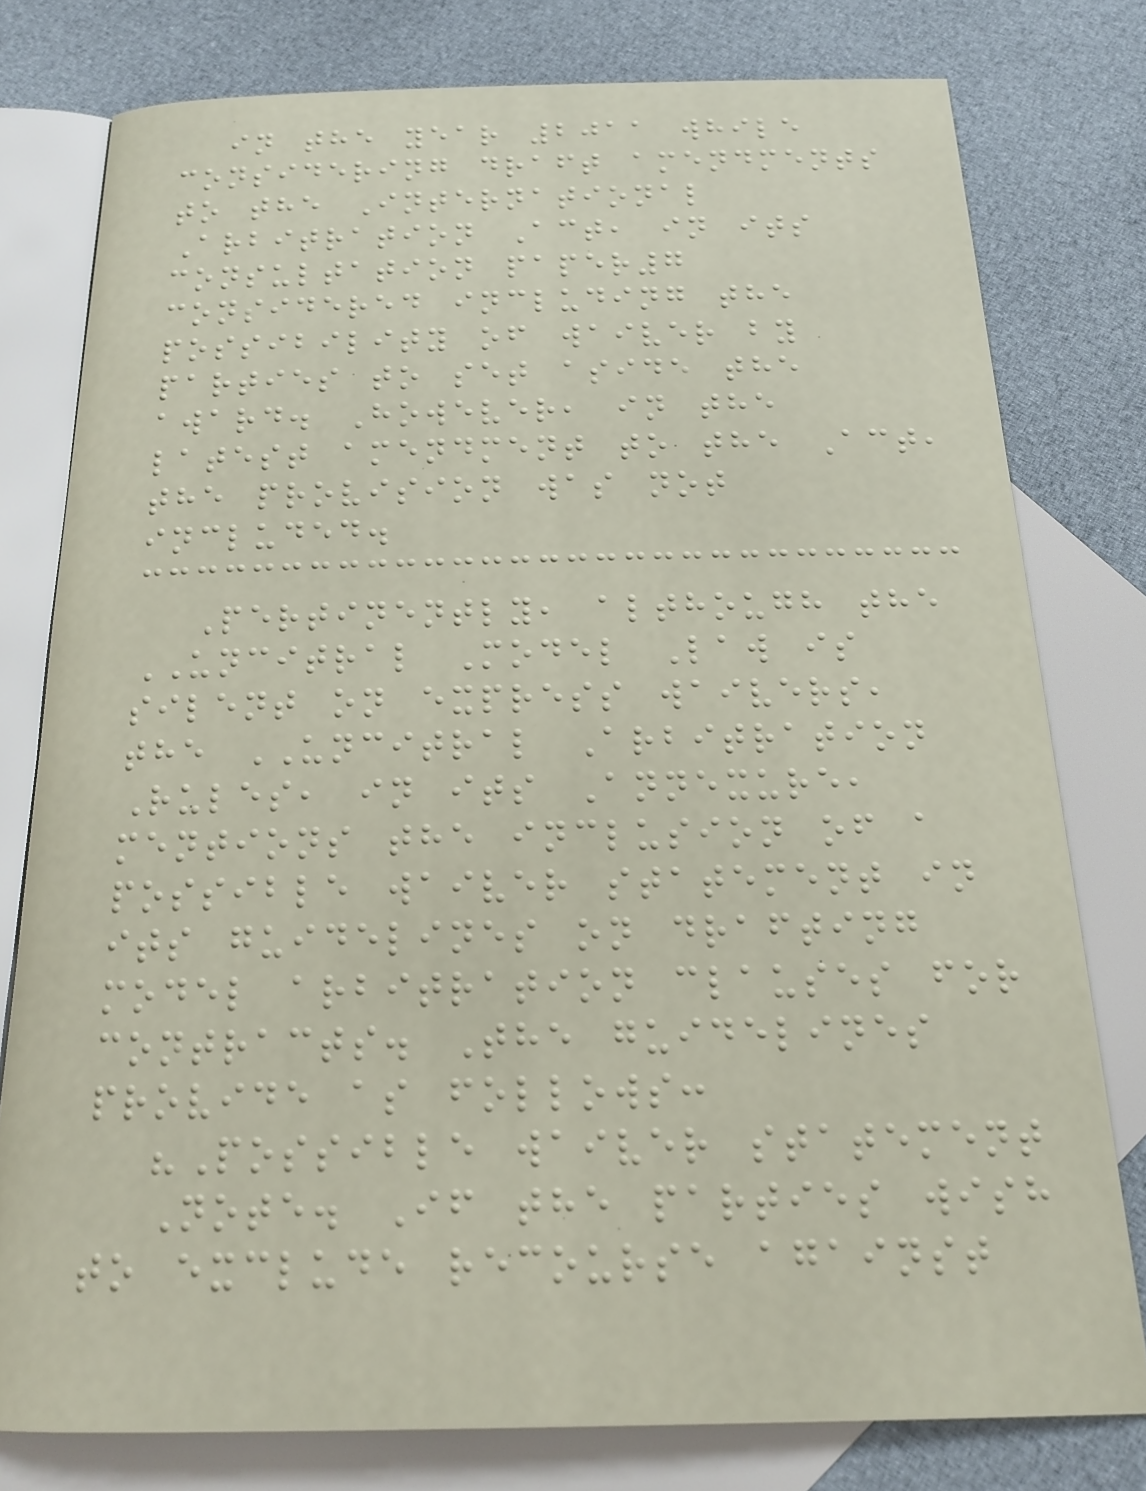in the year 2011 while
considering draft amendments
to the International
Arbitration Act, in its
consultation paper7
considered including the
possibility of waiver by
parties to set aside the
award. However, in the
latest amendment to the Act,
the provision was not
included.
Pertinently, although the
UNCITRAL Model Law is
silent on express waivers,
the UNCITRAL Arbitration
Rules, in its Annexure,
mentions the inclusion of a
possible waiver statement in
its guidelines on drafting
model arbitration clauses for
contracts. The guidelines
provide as follows:
"Possible waiver statement
Note. If the parties wish
to exclude recourse against
